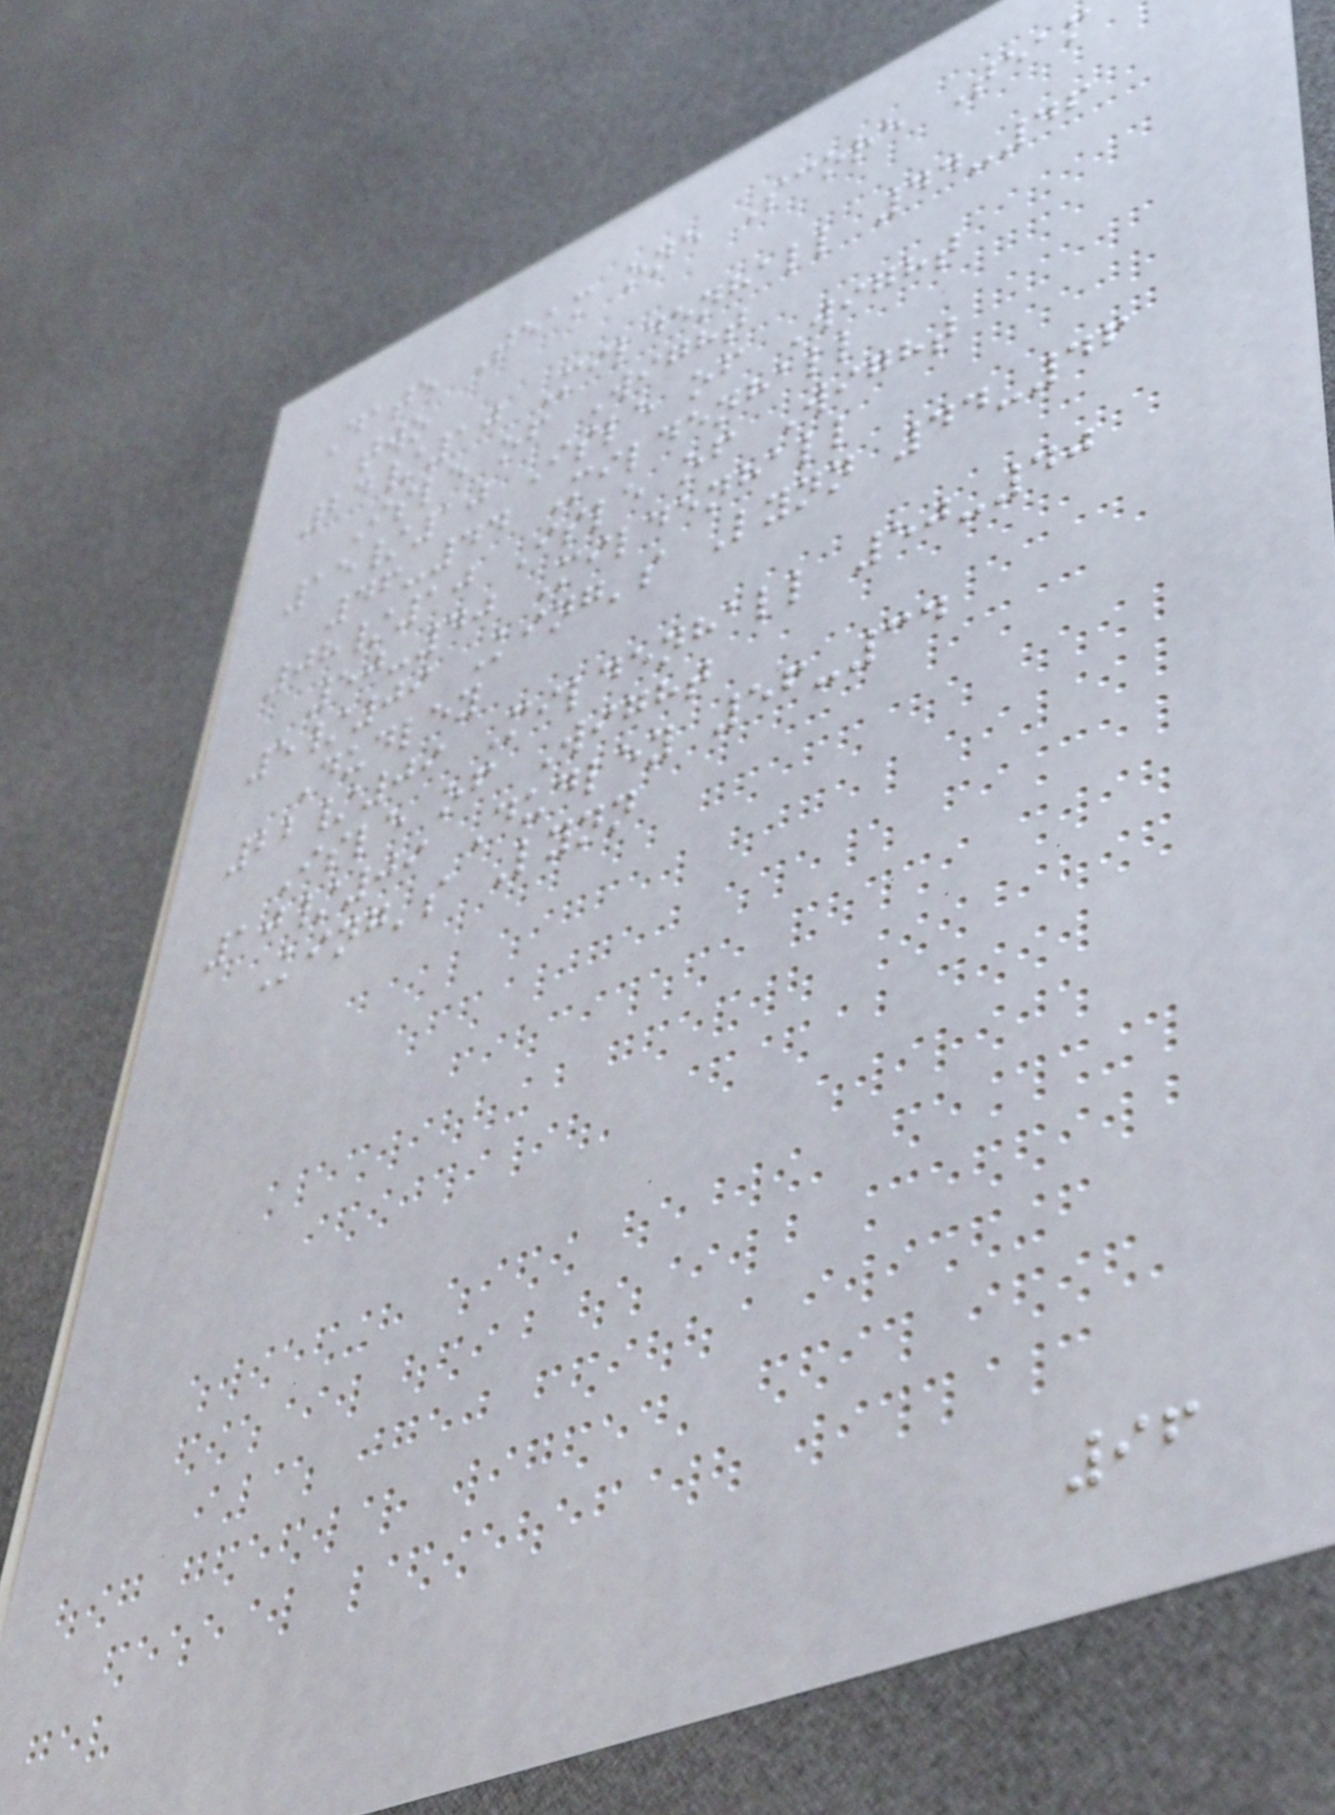Date Team one Score Team
two
24/10 Mildenhall 44-46
Isle of Wight
15/10 Isle of Wight
46-44 Mildenhall
08/10 Isle of Wight
50-40 Mildenhall
5/09 King's Lynn 44-46
Dudley
22/09 Mildenhall 50-40
Isle of Wight
10/09 Dudley 56-34
King's Lynn
96
